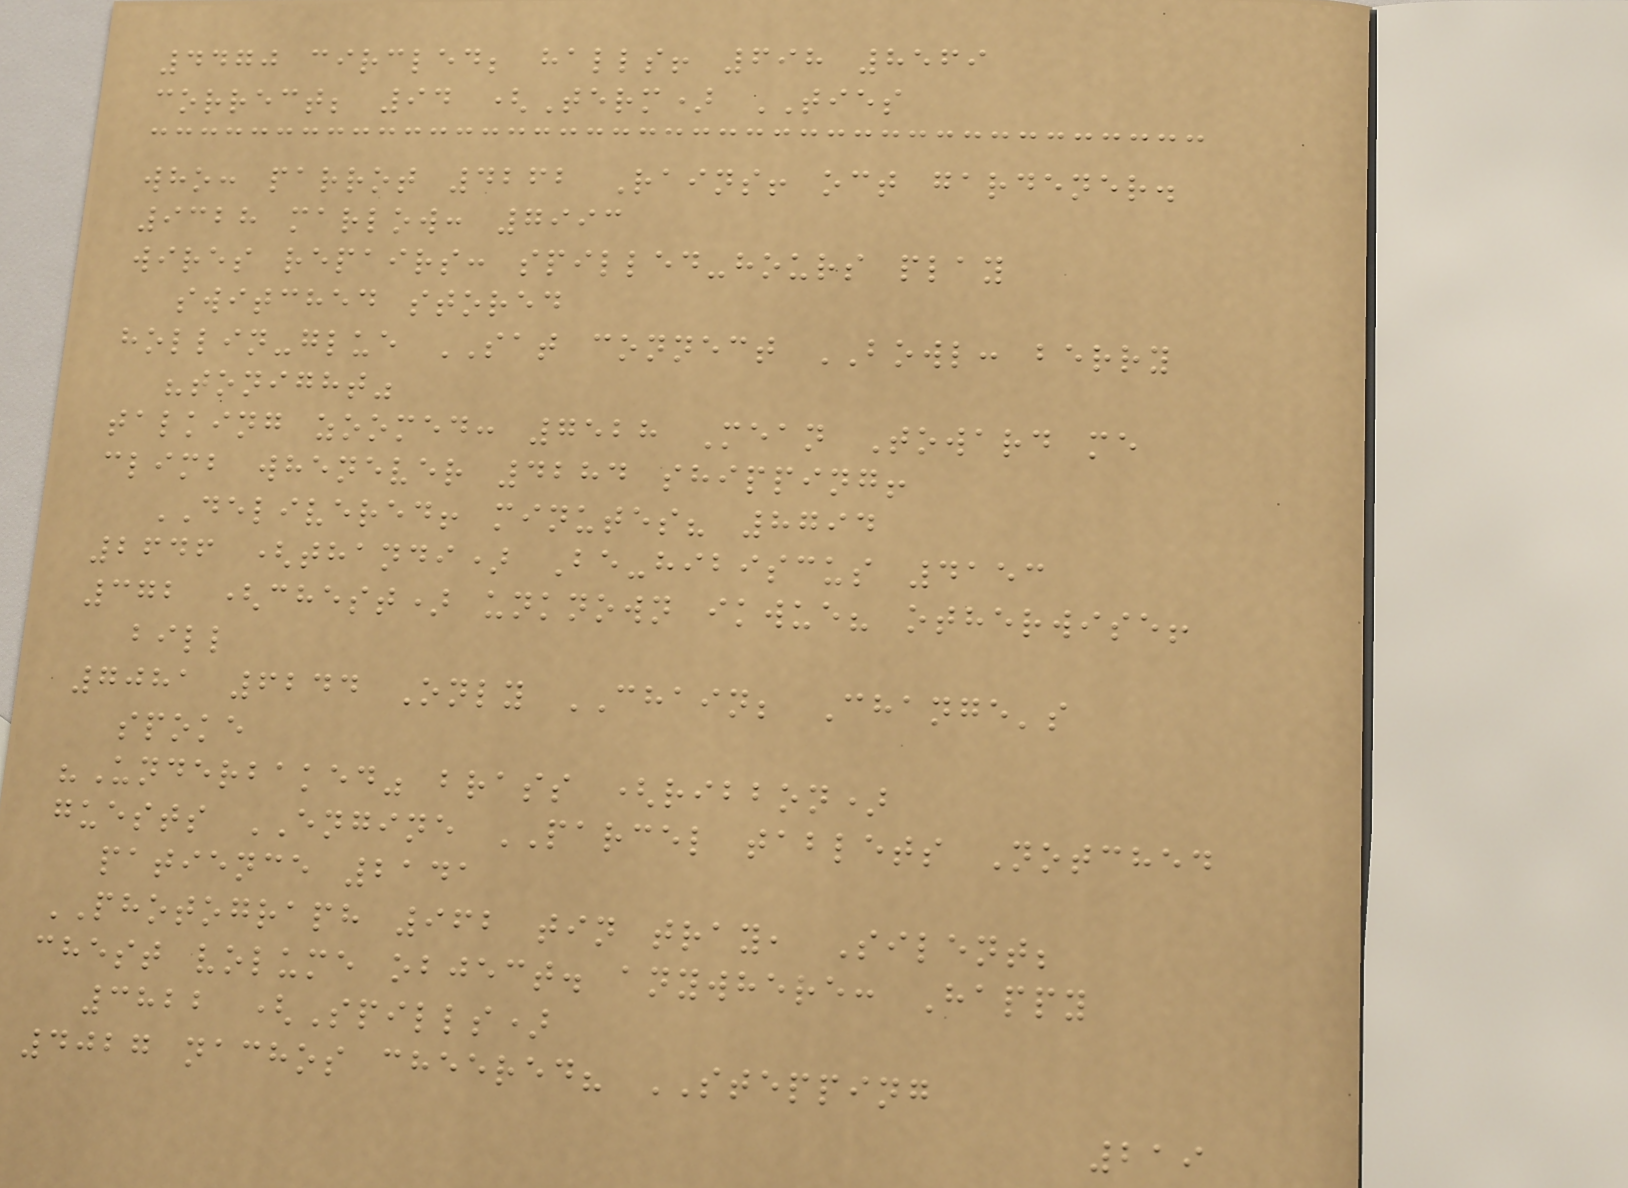4470 circled; halls! 698 8569
correct; 94 (Term) TIES
who: parrot 4262 Rains! oct gardener.
9328 marlow: 7993
wires repairs: spilled-hours play
switched stored
hollin-glue SAT connect BOWL: berry
"tonight"
talking zoomed: 7528 Mean Toward me
climb whenever 4284 shipping!
DELIVERED! minutes? 8794
2646 (thandi) Be-hibiscus 4153
372 (chest) unknown ikwue? otherwise!
bill
7081 6244 Only CHAIN; Change's
spoke
"Underbaked" brass (ribbon)
guests ENGINE PARCEL tablets Notched
patience 2141
PHOTOGRAPH 962 tin tray, Silent;
chest volume object. anywhere: Happy
3822 (Spills)
4027 nachos cheered? STEPPING
219
